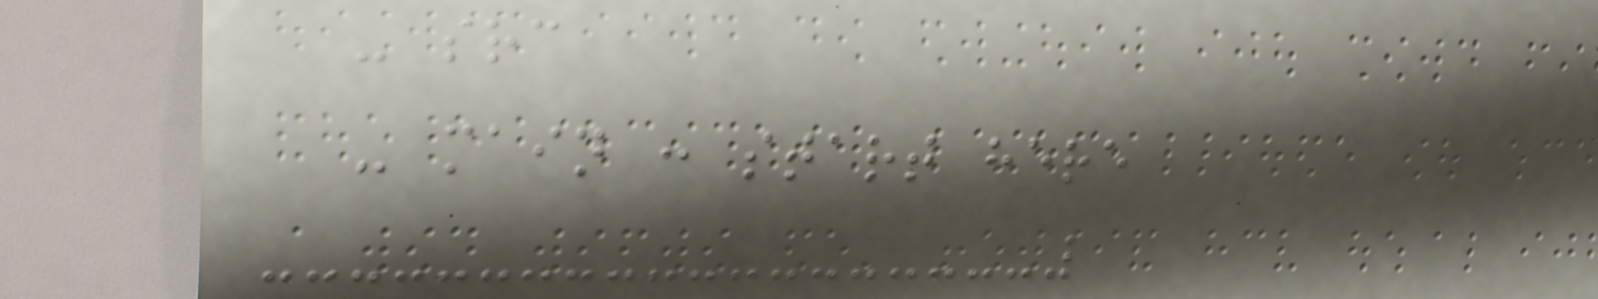- src
- main : start here
